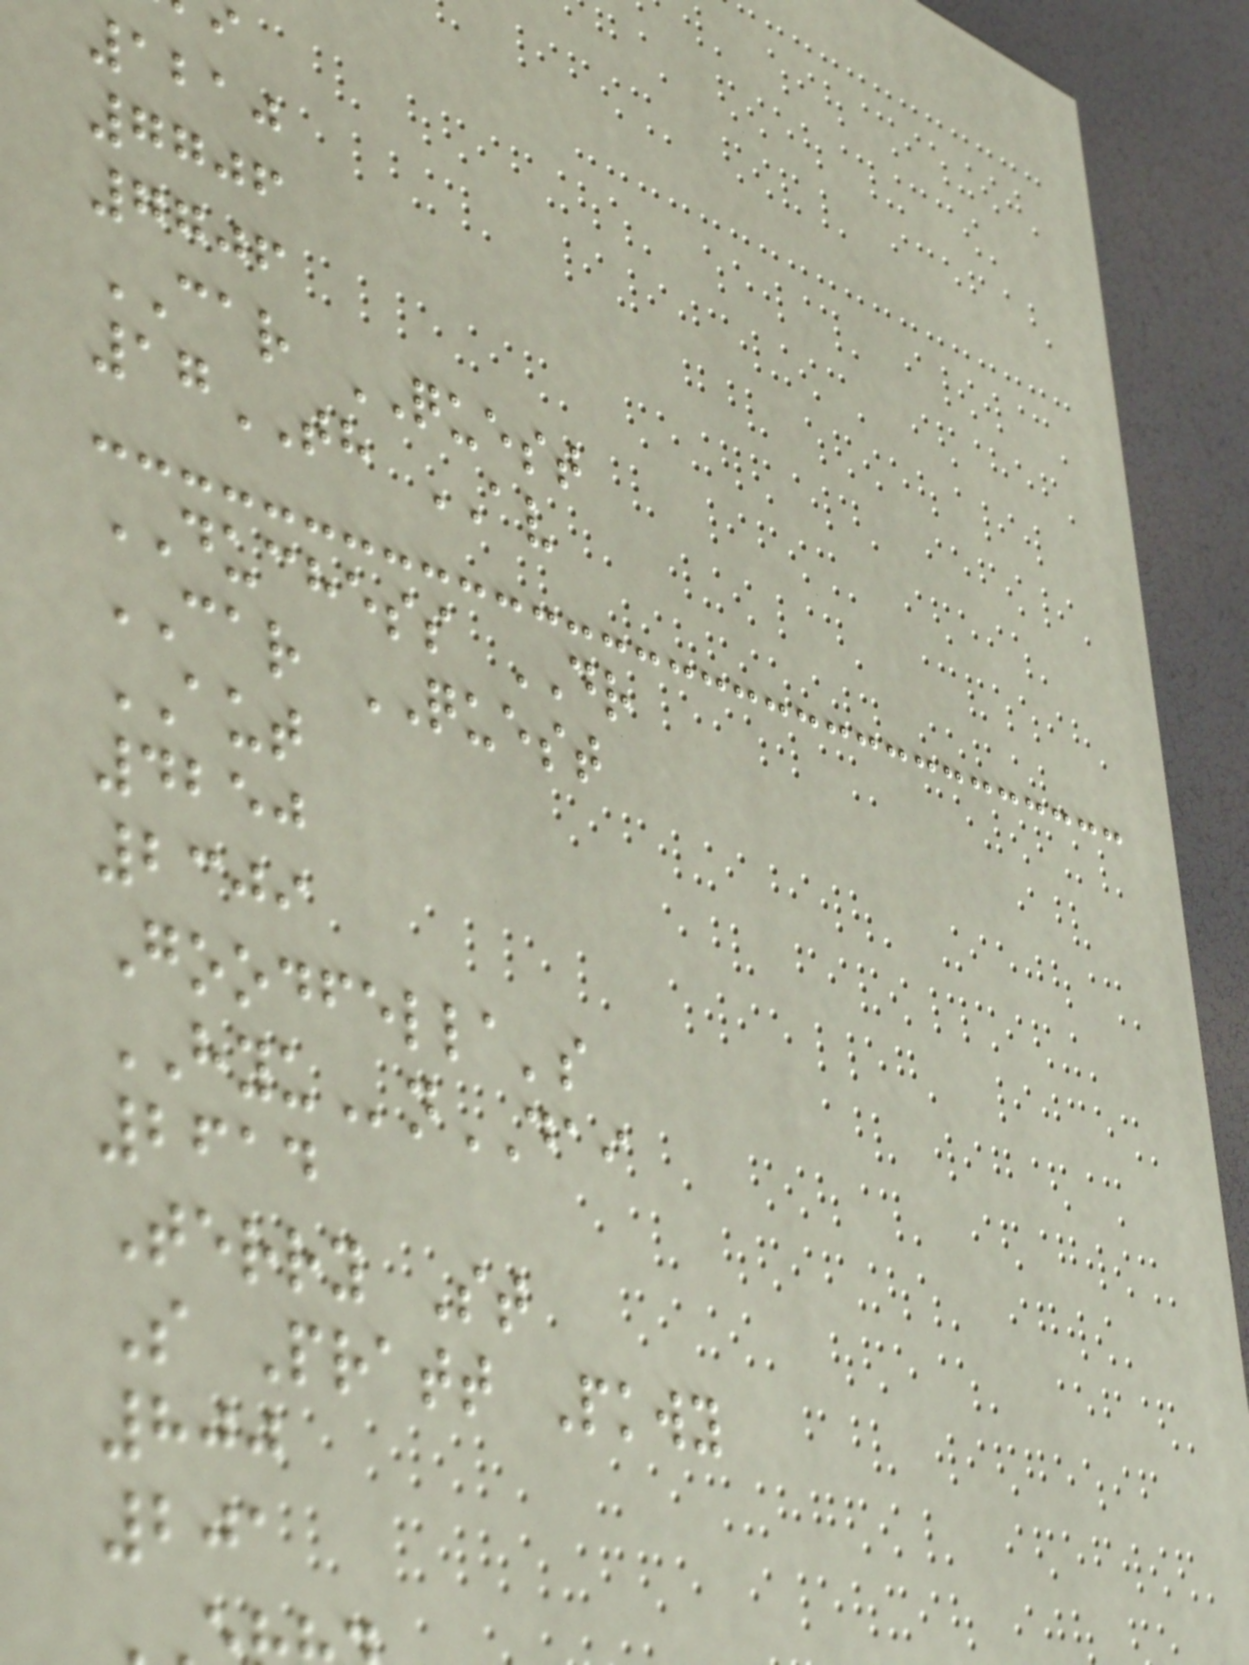1210
7706
7706
CAR QUEST
17TH AV
DUCHESS DR
CAR QUEST
AUT
4250
2309
Goodfella's
HYUnDAI
2614
Terry St
S Pratt Pkwy
800
201
